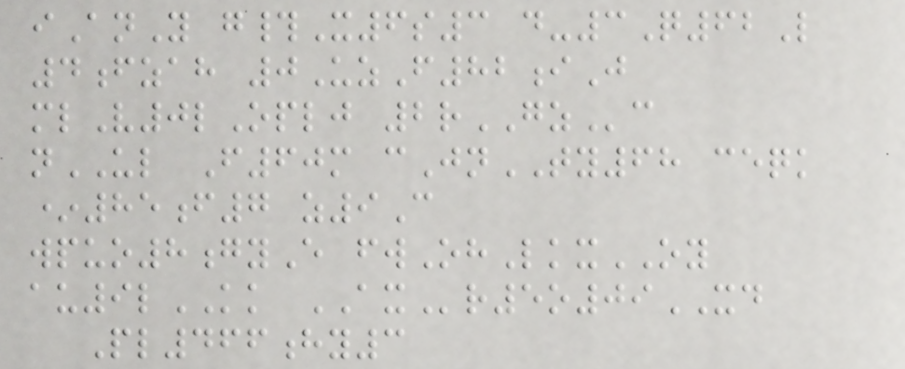iAnY g#X6s3 d-3Q62L
4fzah 0UzF82iJ
mlV0lOplj 2rGZc
nUL F60m cJnTY68 ceqk
*85f7 z9C
wpuo8gyE fwOhLkxOY
au9lKK AXr5o09XD
Pl466hy3
